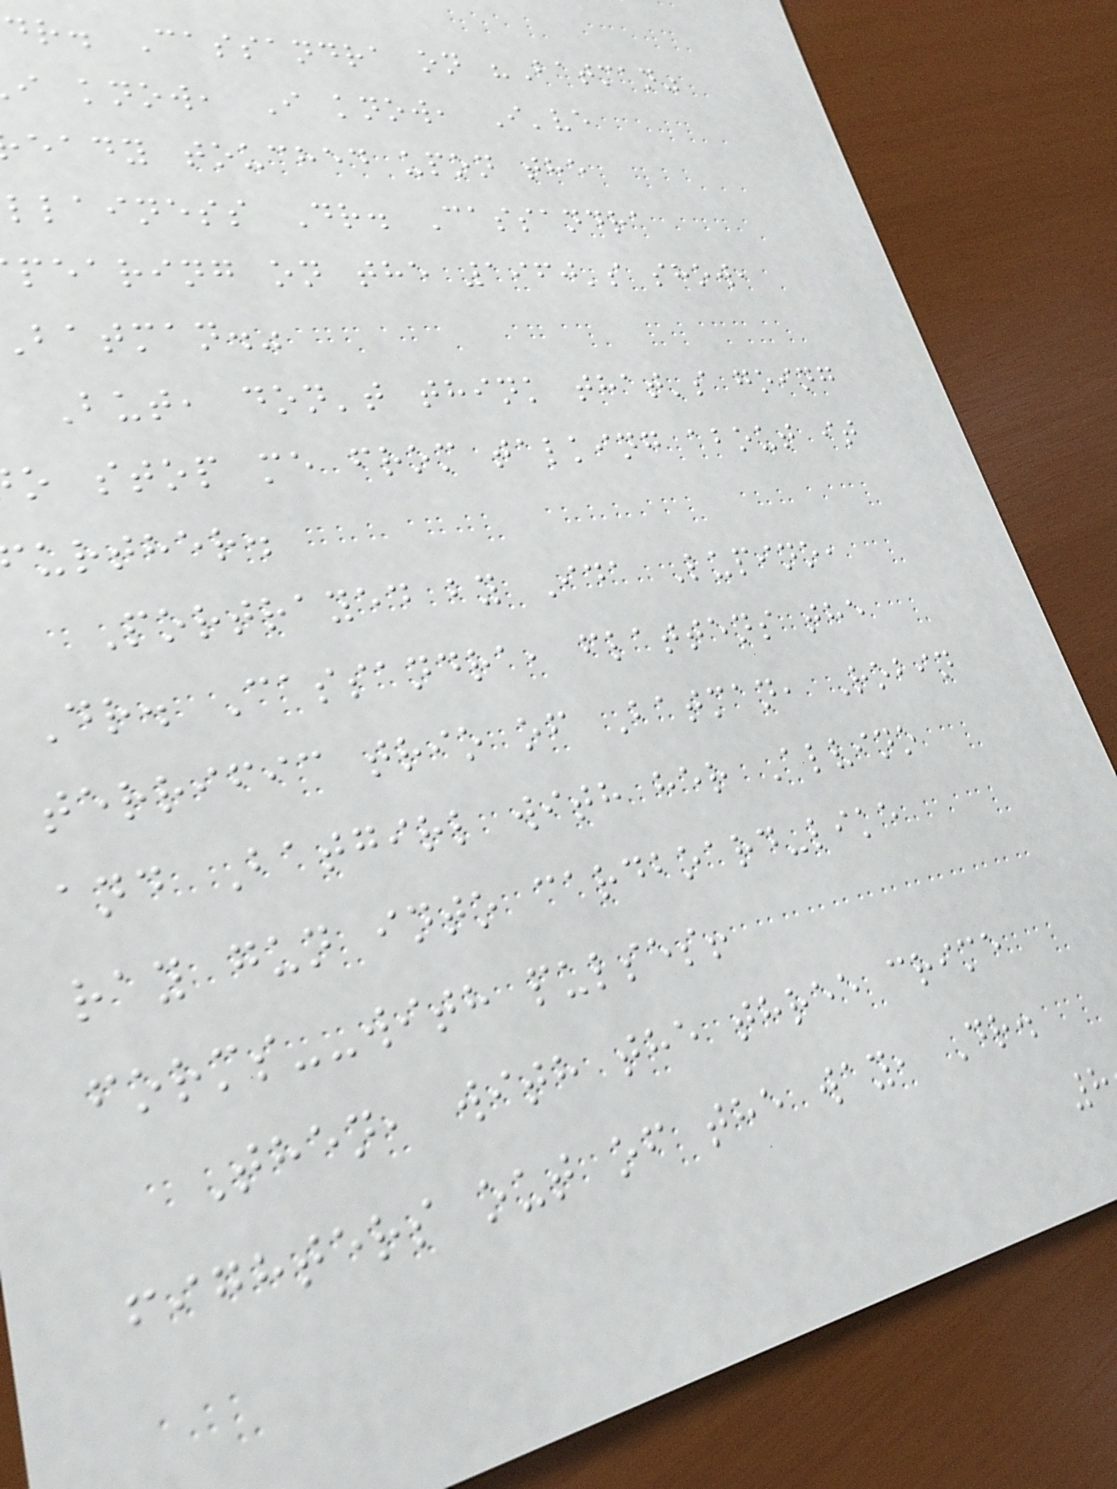dr. Cassandra on "Batman"
i know, I know, I've
eady touched upon the
llainess Dr. Cassandra
pearing on the 1960's show,
batman."
But, don't think that's going
o stop me from talking about it
urther.
Portrayed by Ida Lupino,
Dr. Cassandra, flattens the
terrific trio of Batman, Robin
and Batgirl with her Alvino
ray gun into cardboard-like
forms--with pulses!
Then, with the three crime
fighters out of the way, Dr.
